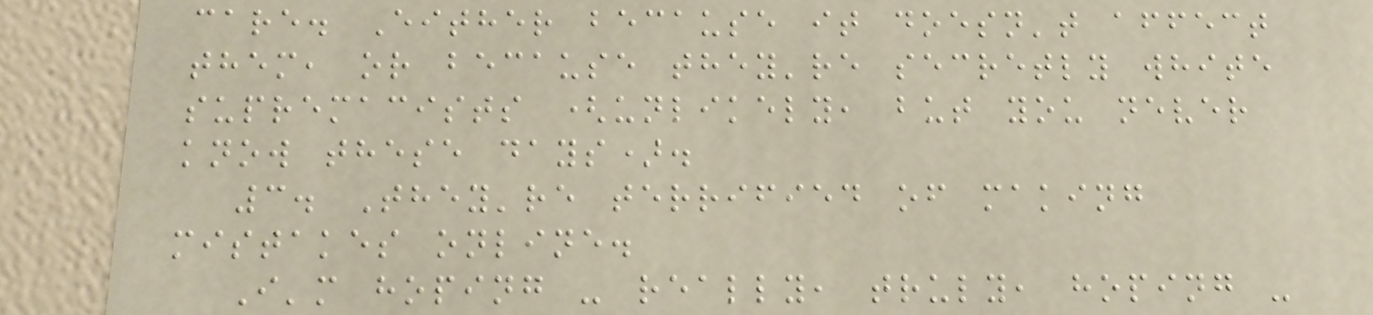care. Either because it doesn't affect
them, or because they're secretly white
supremacists (unlikely, but you never
know these days).
3. They're terrified of making
mistakes online.
I'm hoping - really, truly, hoping -
